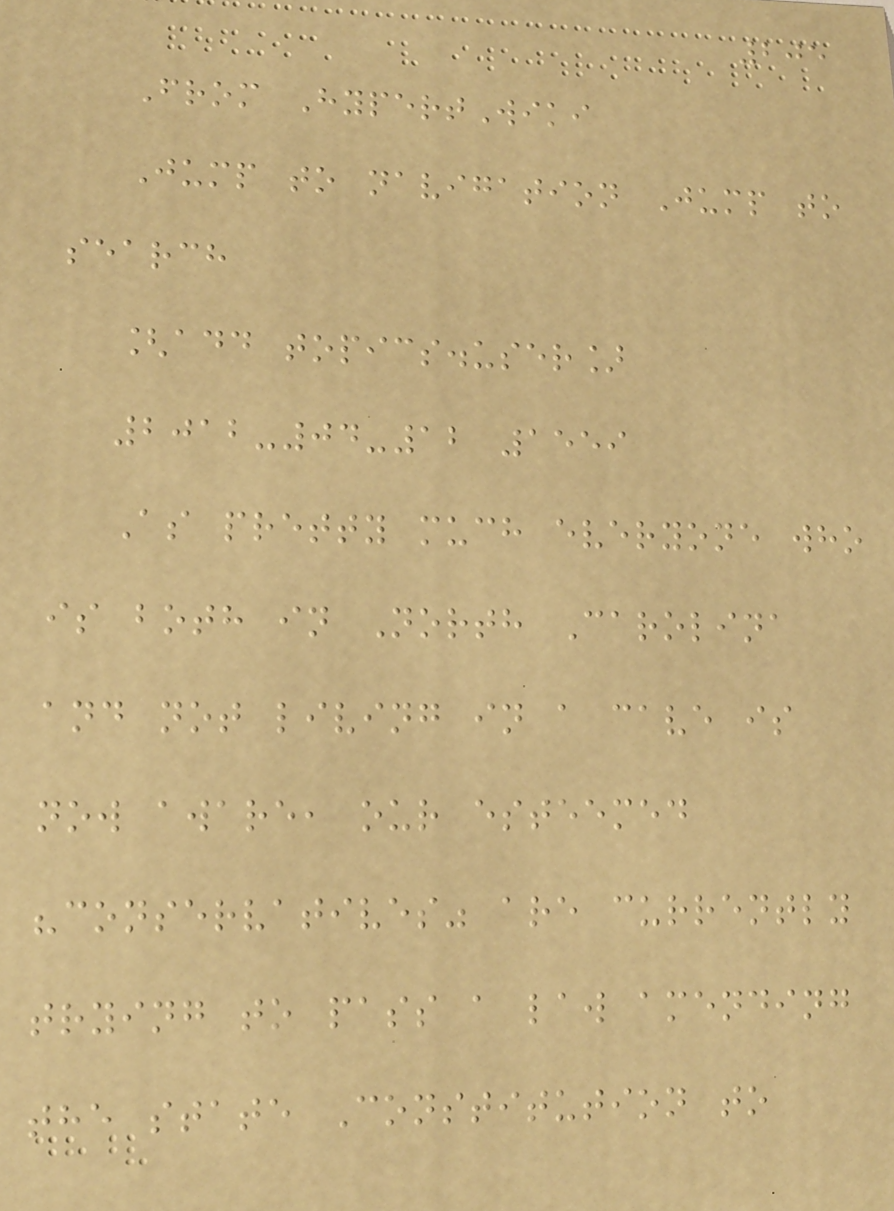205
From HypertWiki
Jump to navigation Jump to
search
[add topics.user]
2012-04-12 1559
As pretty much everyone who
is both in North Carolina
and not living in a cave is
now aware, our esteemed
"conservatives" are currently
trying to pass a law amending
the state Constitution to
